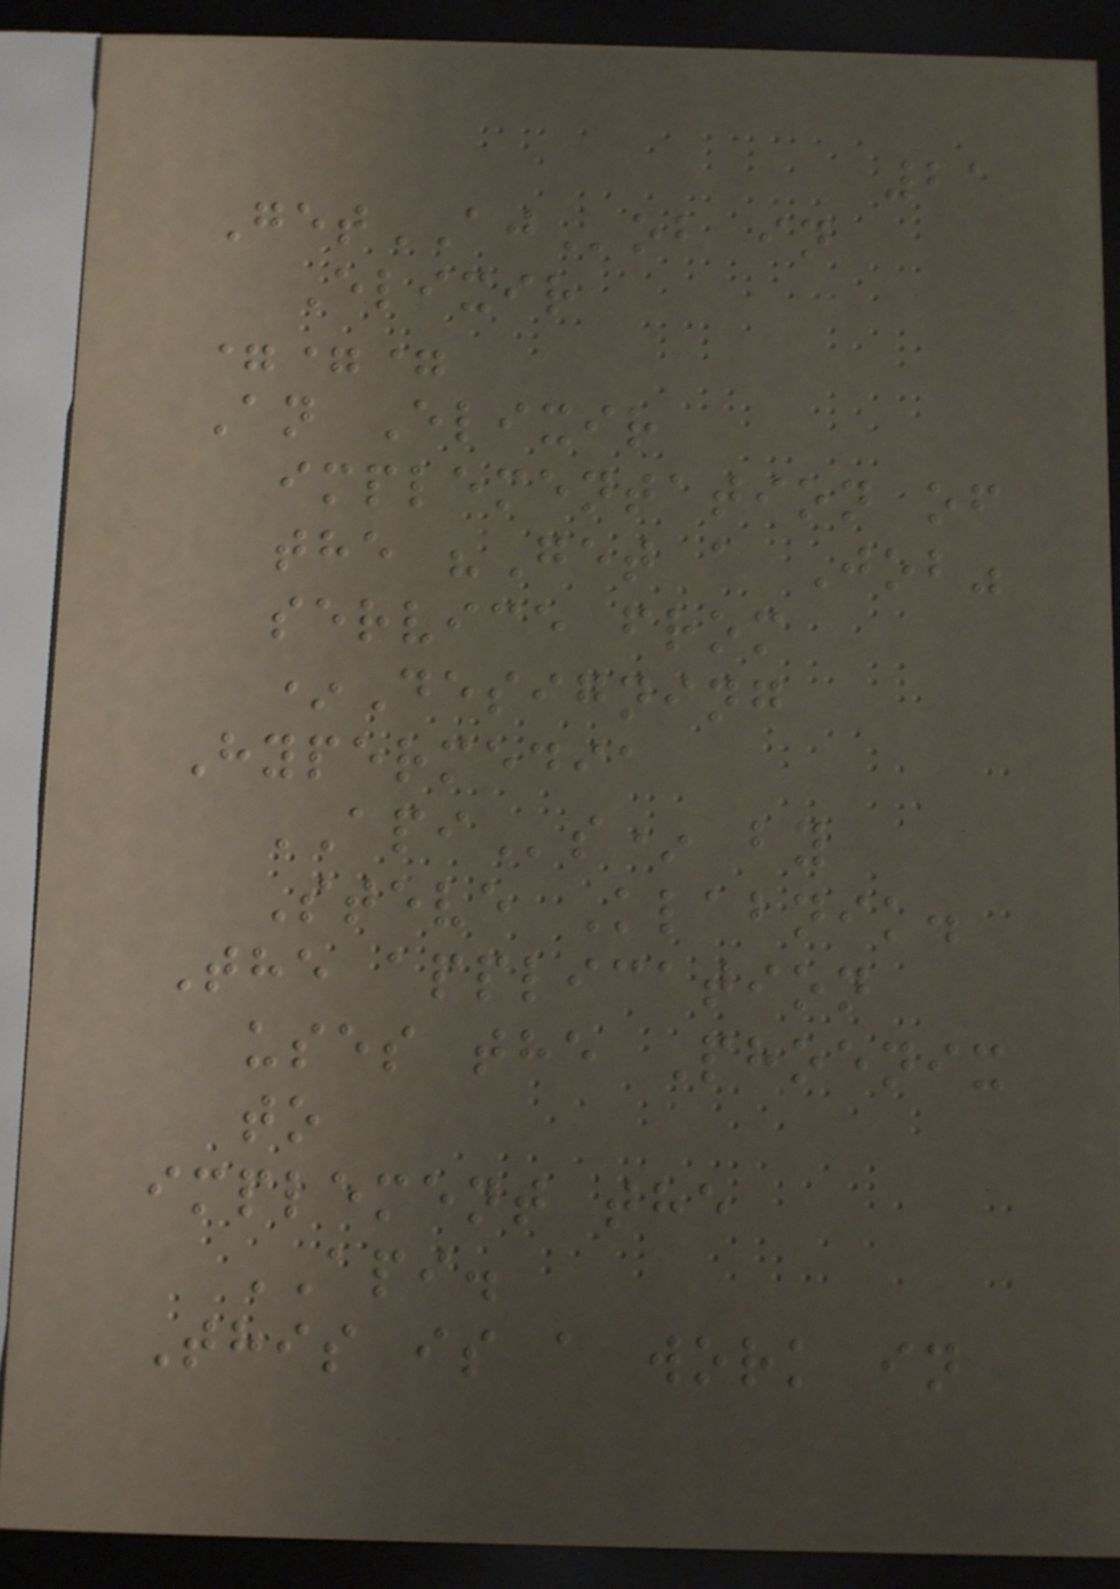21
GetAJob in
Elixir
===
An Elixir
implementation of
the "Get a Job"
service from
*Designing
Hypermedia
APIs* by
Steve Klabnik.
The application
uses the Phoenix
to
implement the
API.
This is a work in
